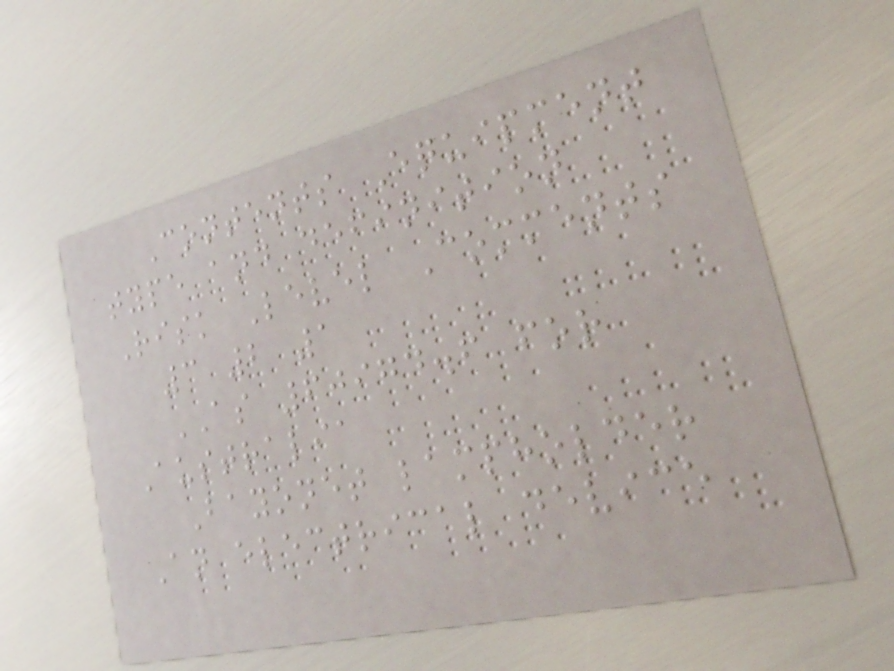Contents Equipment
type and definition
Risk Level Comments
3 2 1
AS 60974.6 for
Australia
Bayonet lampholder
An electrical device
